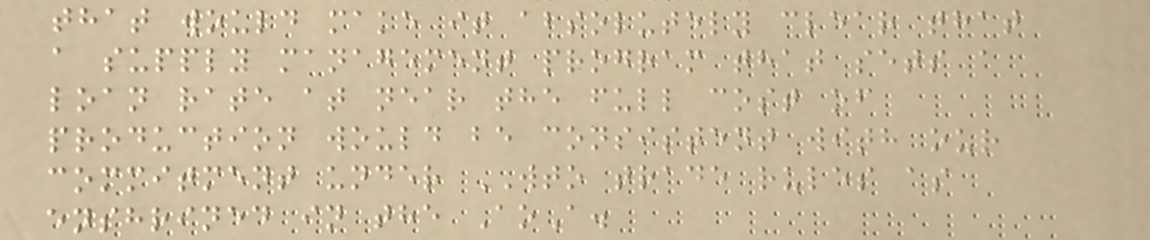that would make it absolutely clear that
a supply management program that sets a
loan rate at near the full cost of
production would be consistent with our
commitment under WTO trade rules as
enshrined in the AoA.
